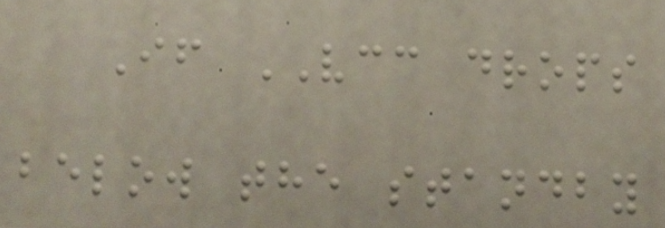If VCC drops
below the standby
